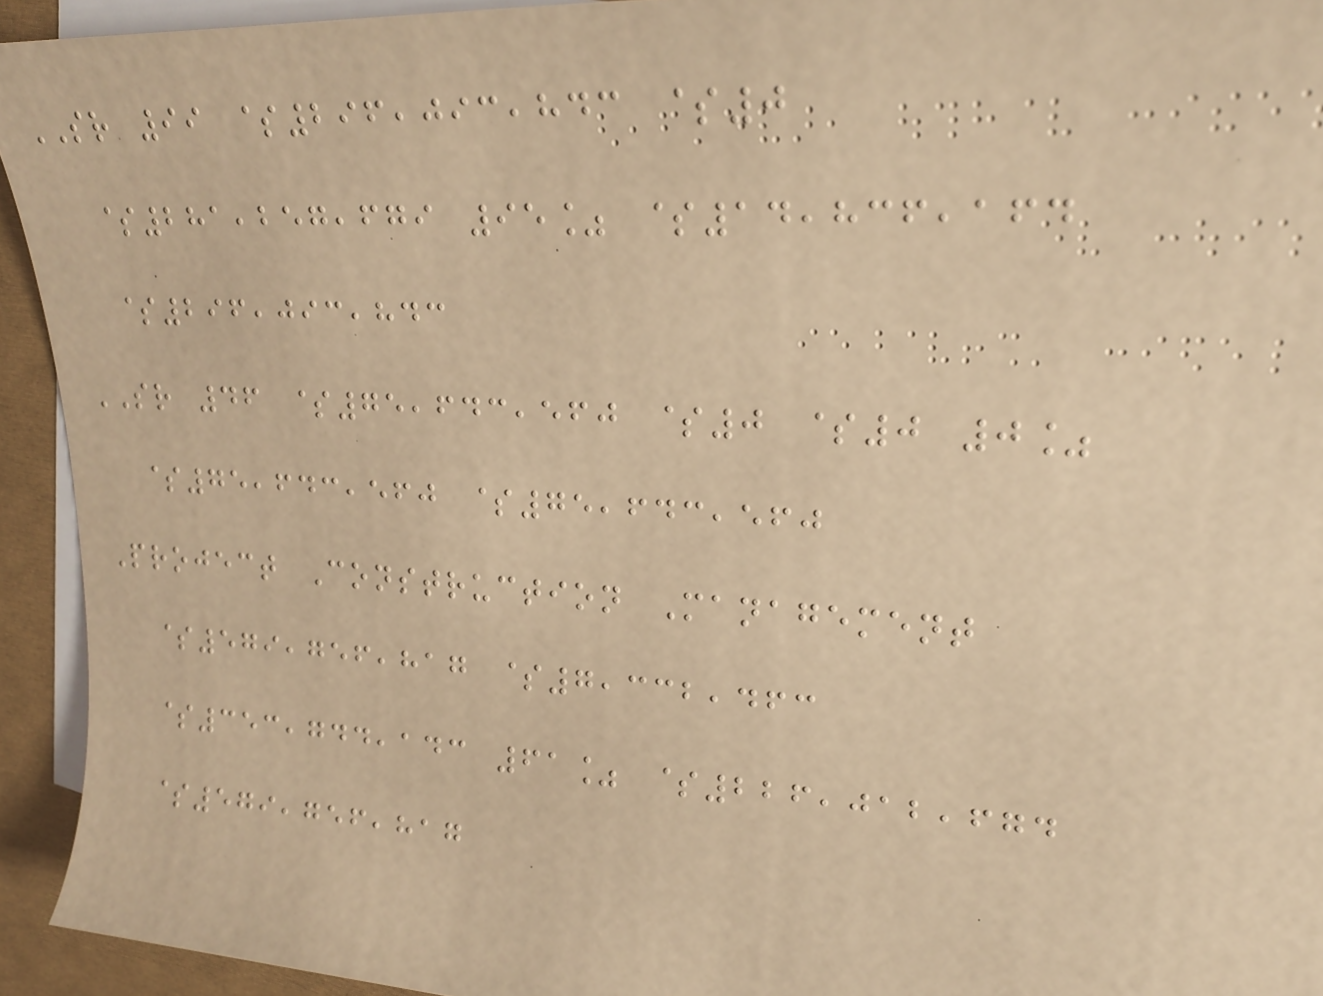SR 99 $296,093,843 $0
$281,257,679 95% $14,836,164
$296,093,843
SR 46 $75,643,560 $0 $0 0%
$75,643,560 $75,643,560
Project Construction Management
$579,756,817 $7,332,463
$353,744,143 61% $226,012,674
$579,756,817
